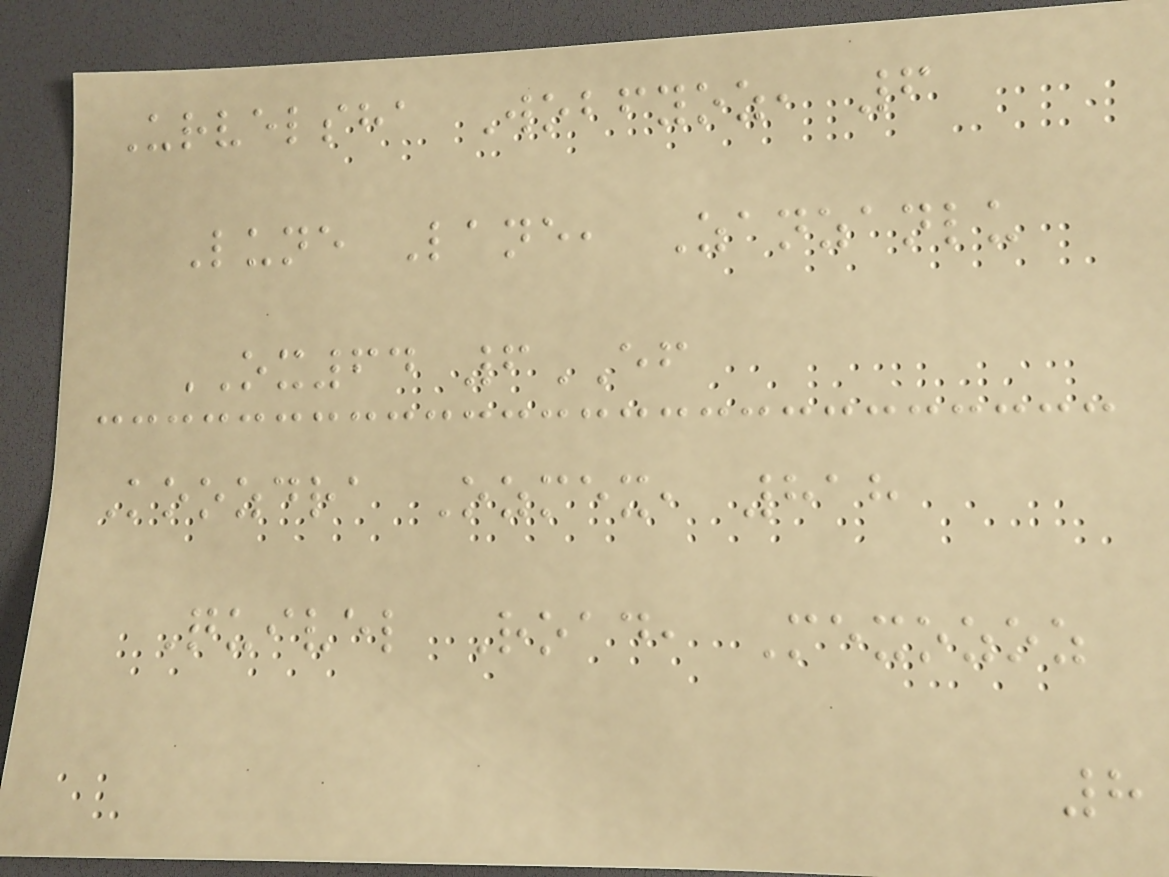Urvelsha Wobfyoz, 6
Lune Lane, Zanzanlu
OX64 6EF
Koozdra Ozmex, 818
Quivel Road, Mexozoz
8
